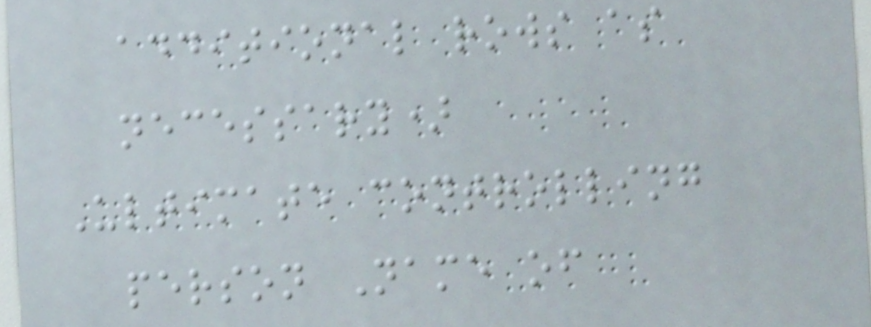additional rows as
necessary)
Ultimate controlling
person Name of
